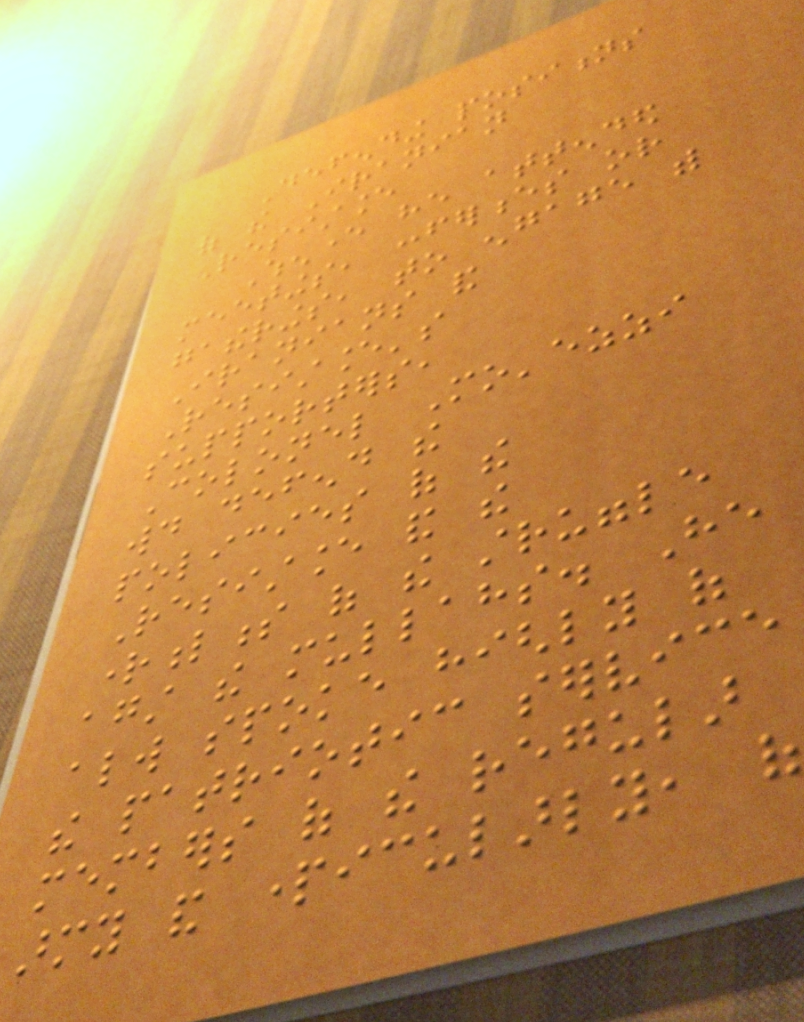Defending positions
of the Iranian
Resistance
Whenever he attended
meetings, conferences or
gatherings, to engage with
Iranians and
Resistance's
supporters,
Colonel Mo'ezzi
would defend the
policies of the
Resistance and the
rightfulness of the struggle
against the mullahs. He
always spoke highly of
the patriotic service
members of the regular
army and particularly, of
